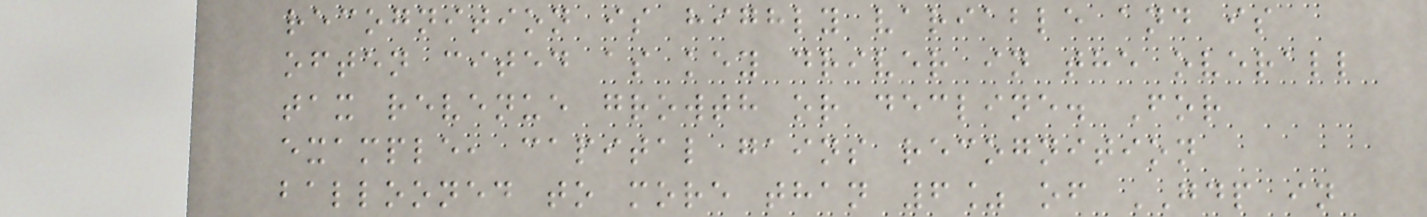recognition is highly variable and is
often cited as key driver in the overall
tax revenue growth or decline. For
example, capital gains recognition
ballooned to more than 6% of GDP in
